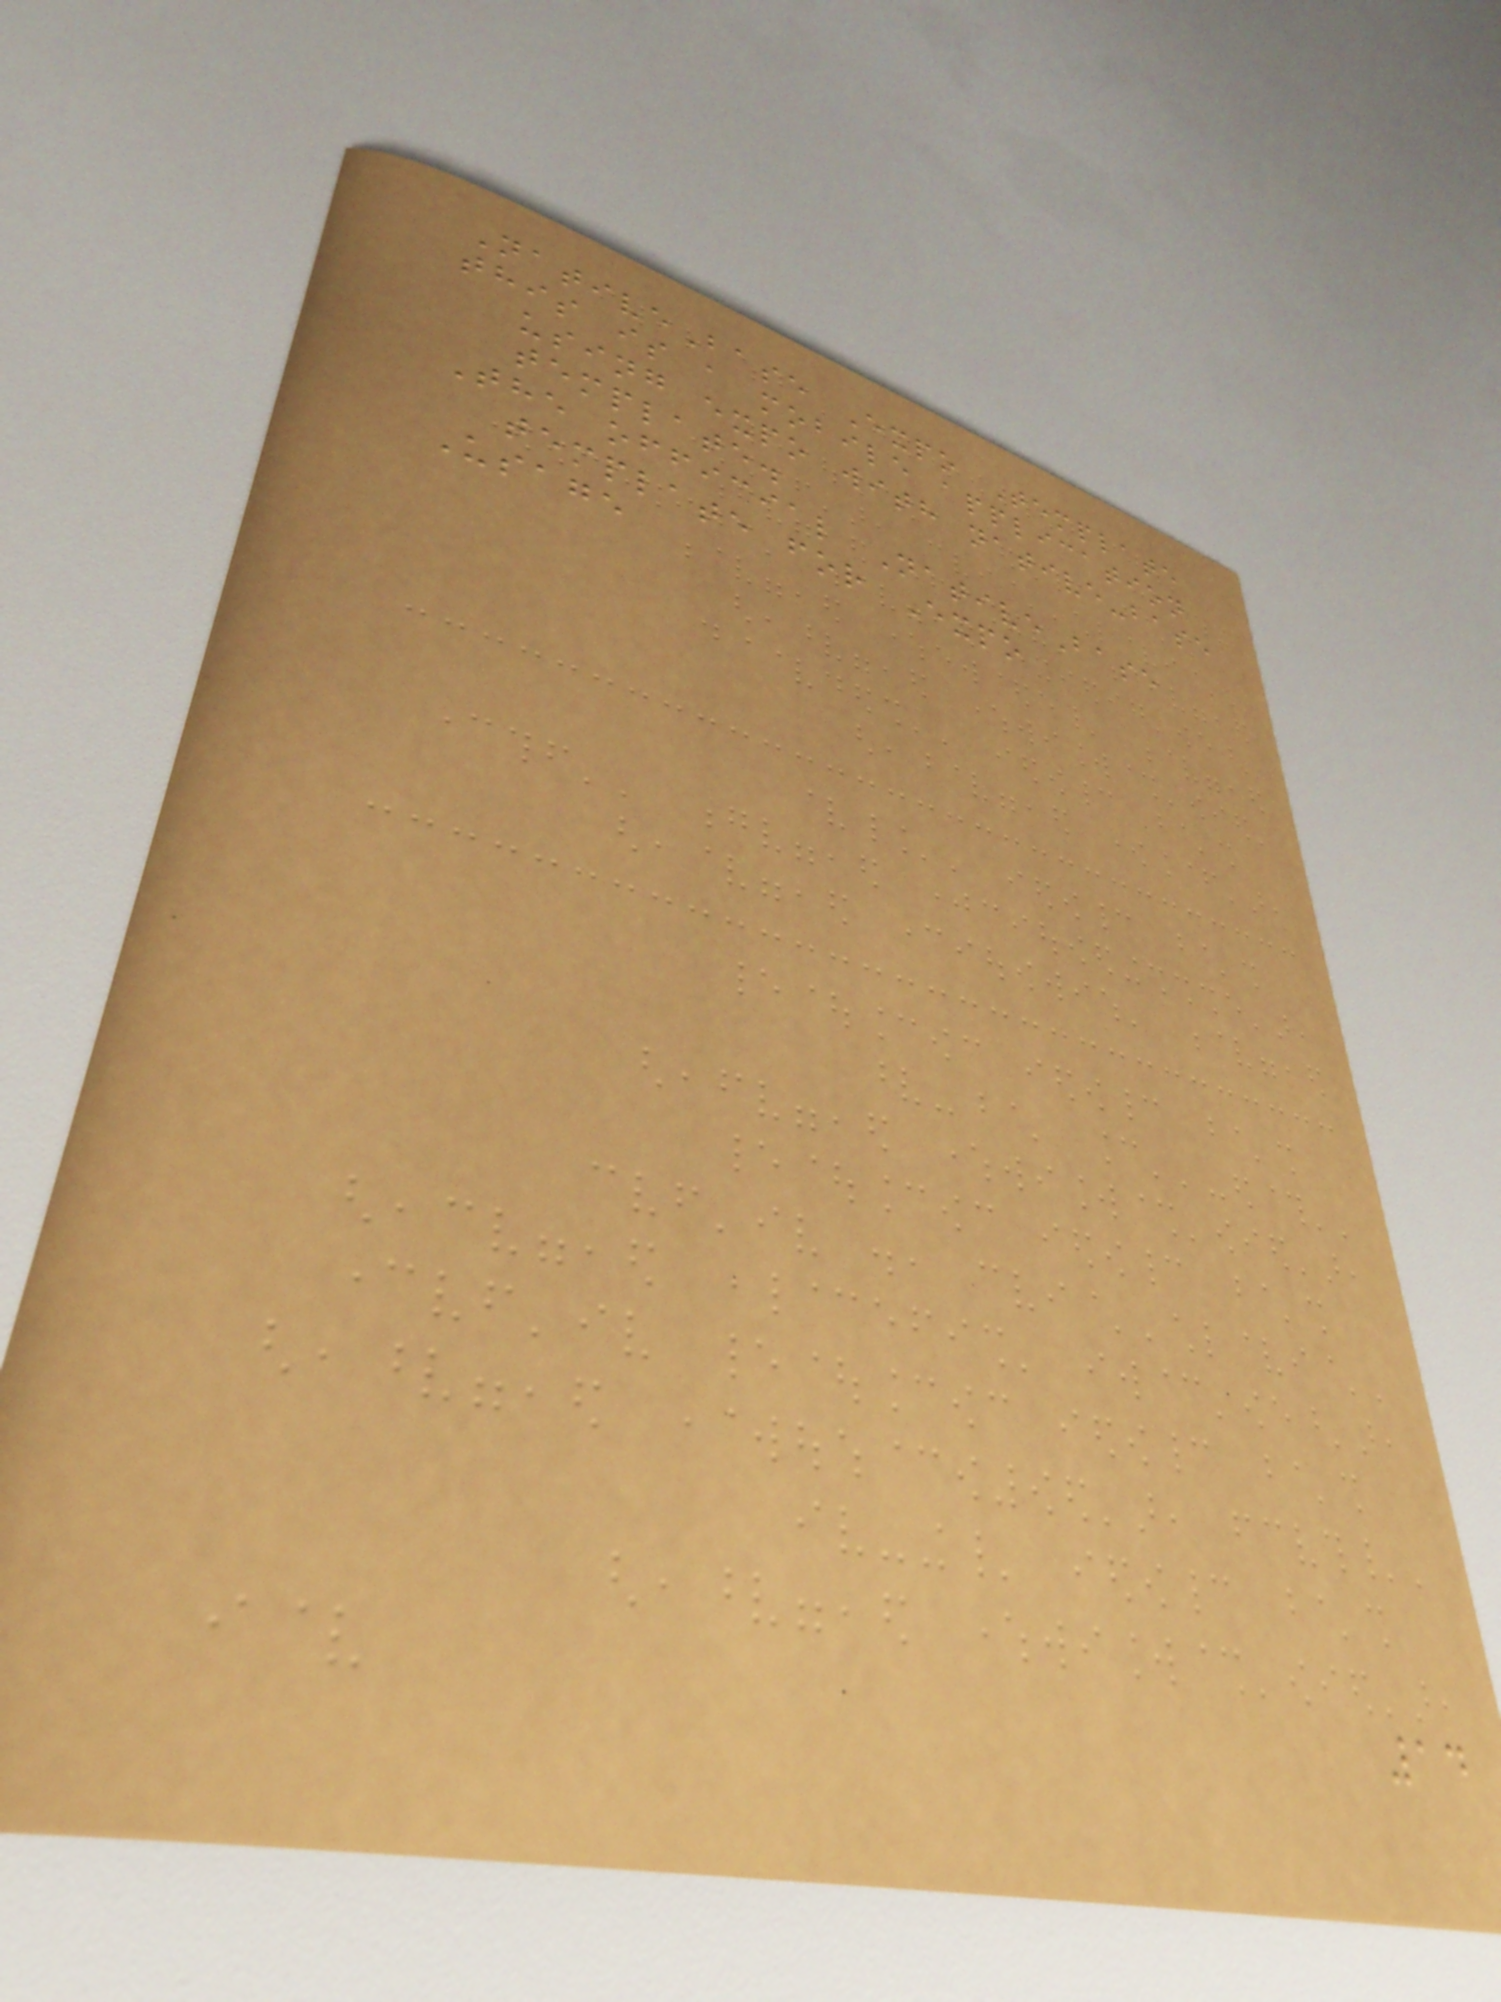NativeBase Expo Template
this is a mobile application
using expo with native-base
template.
The official NativeBase
template for Expo
Usage
14
